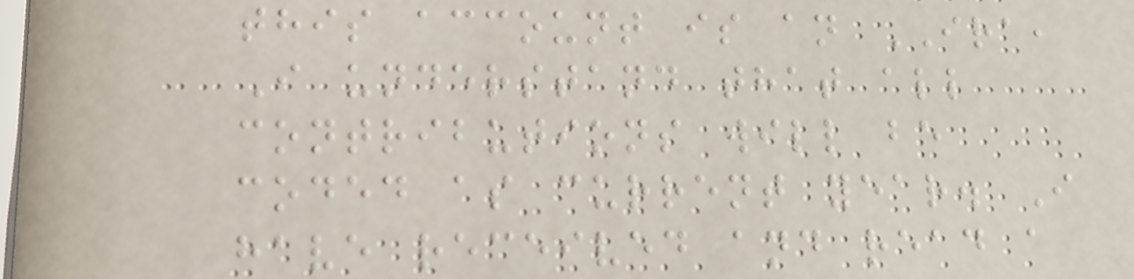this account is an IRA,
I understand that all
contributions will be
coded as current year. I
have received and read a
